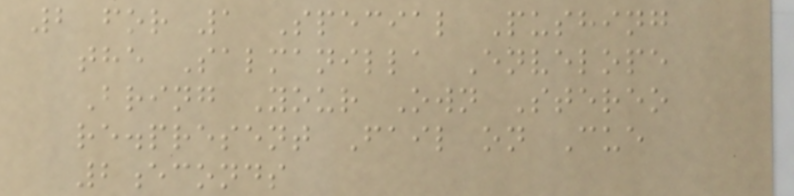2 for 1 Special Pushing
the Salmanilla Envelope
Bring Your Own Stereo
re.present Fail on Cue
2econds
